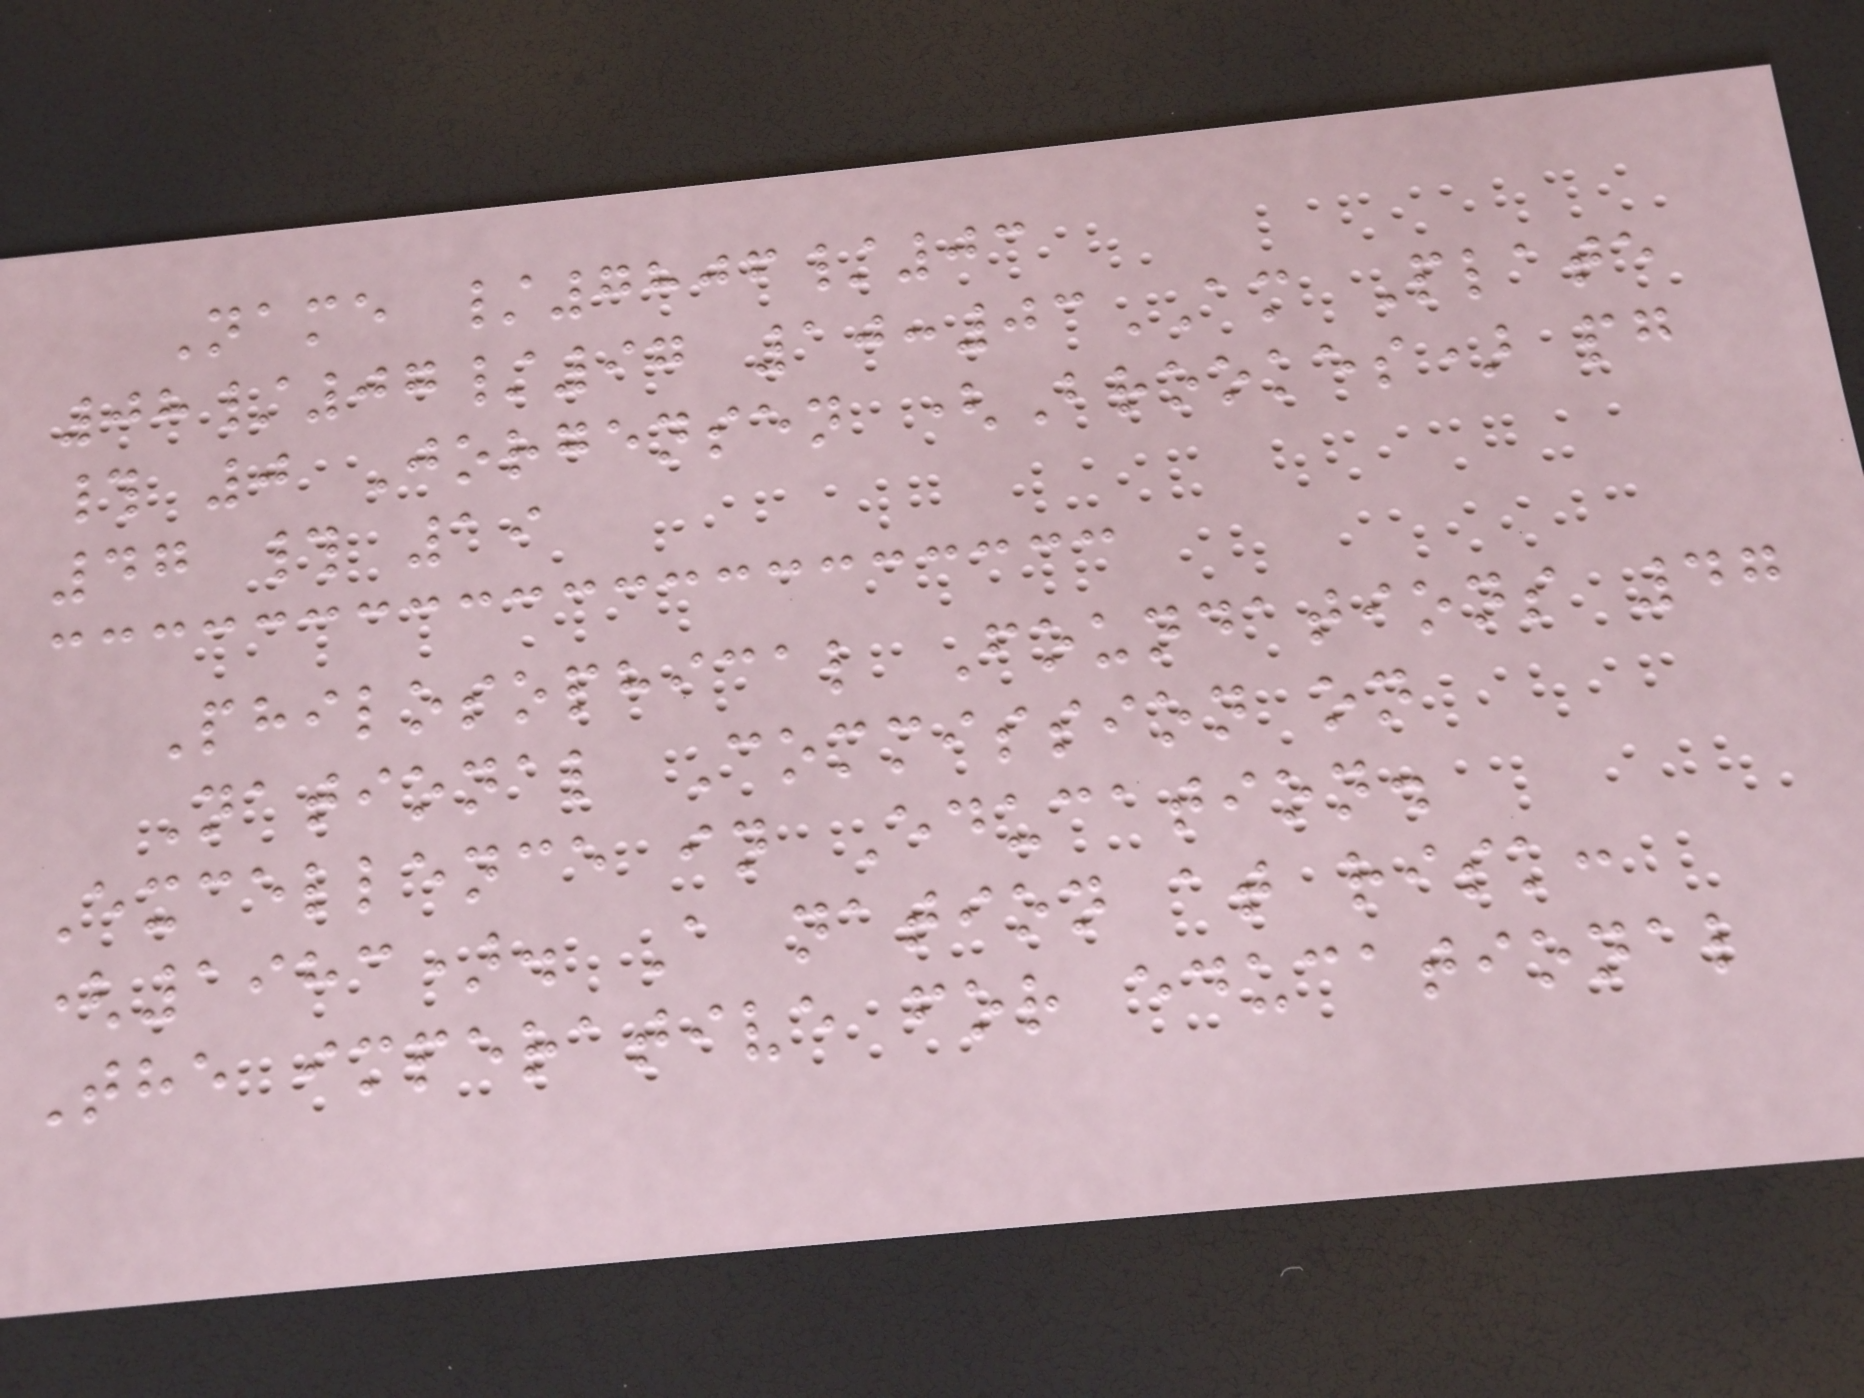Name /7806/03
08/07/97 10:03AM Plate
# 0 Jorgensen (Brookes) pg
47 # 19
Philosophical Foundations 47
National Commission on
Excellence in Education.
(1983). A nation at risk:
The imperative for educational
